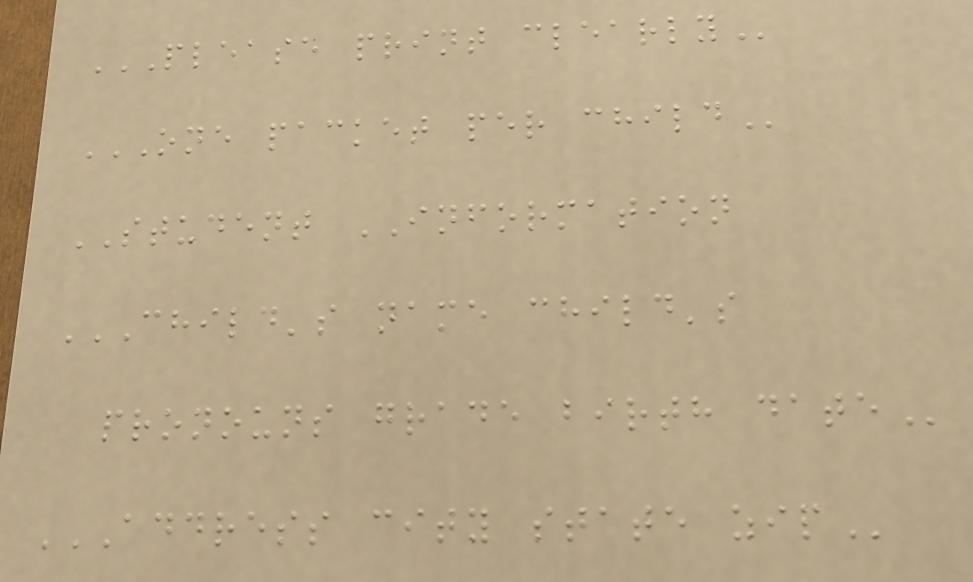PLEASE PRINT CLEARLY
ONE PACKET PER CHILD
STUDENT INFORMATION
CHILD'S NAME CHILD'S
PRONOUNS GRADE BIRTH DATE
ADDRESS CITY STATE ZIP
